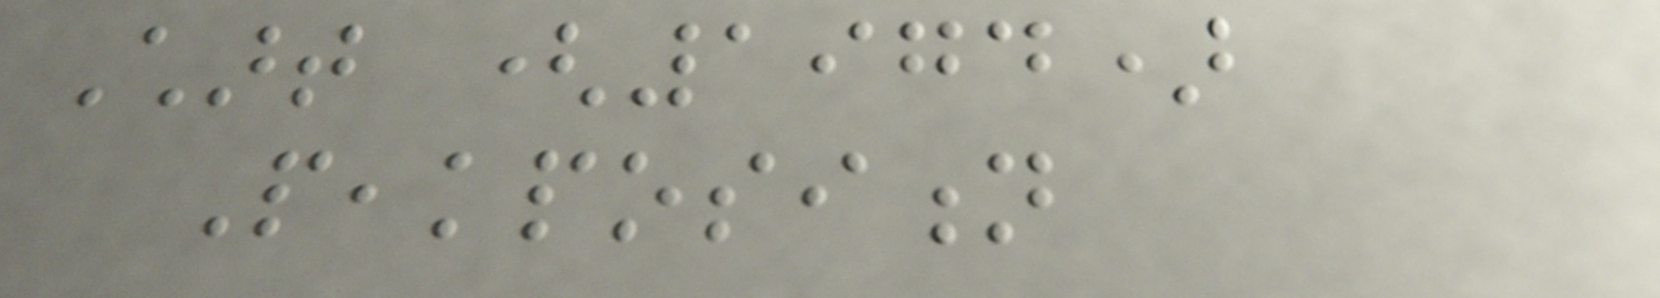Chart (1974)
Peakposition
